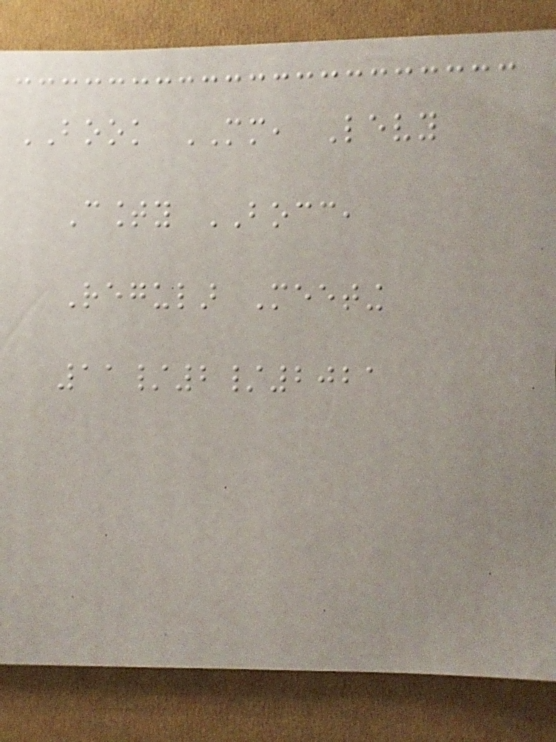BOOK MM, Levy
County BOCC,
Regular Meeting
11/2/2021
